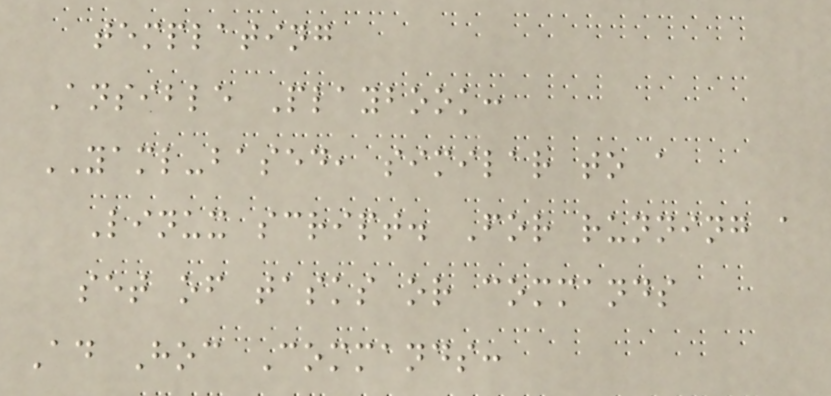templating
Ansible Playbook:
YAML-based, similar to a
Linux script. For running a
set of tasks or commands
Ad Hoc Commands:
